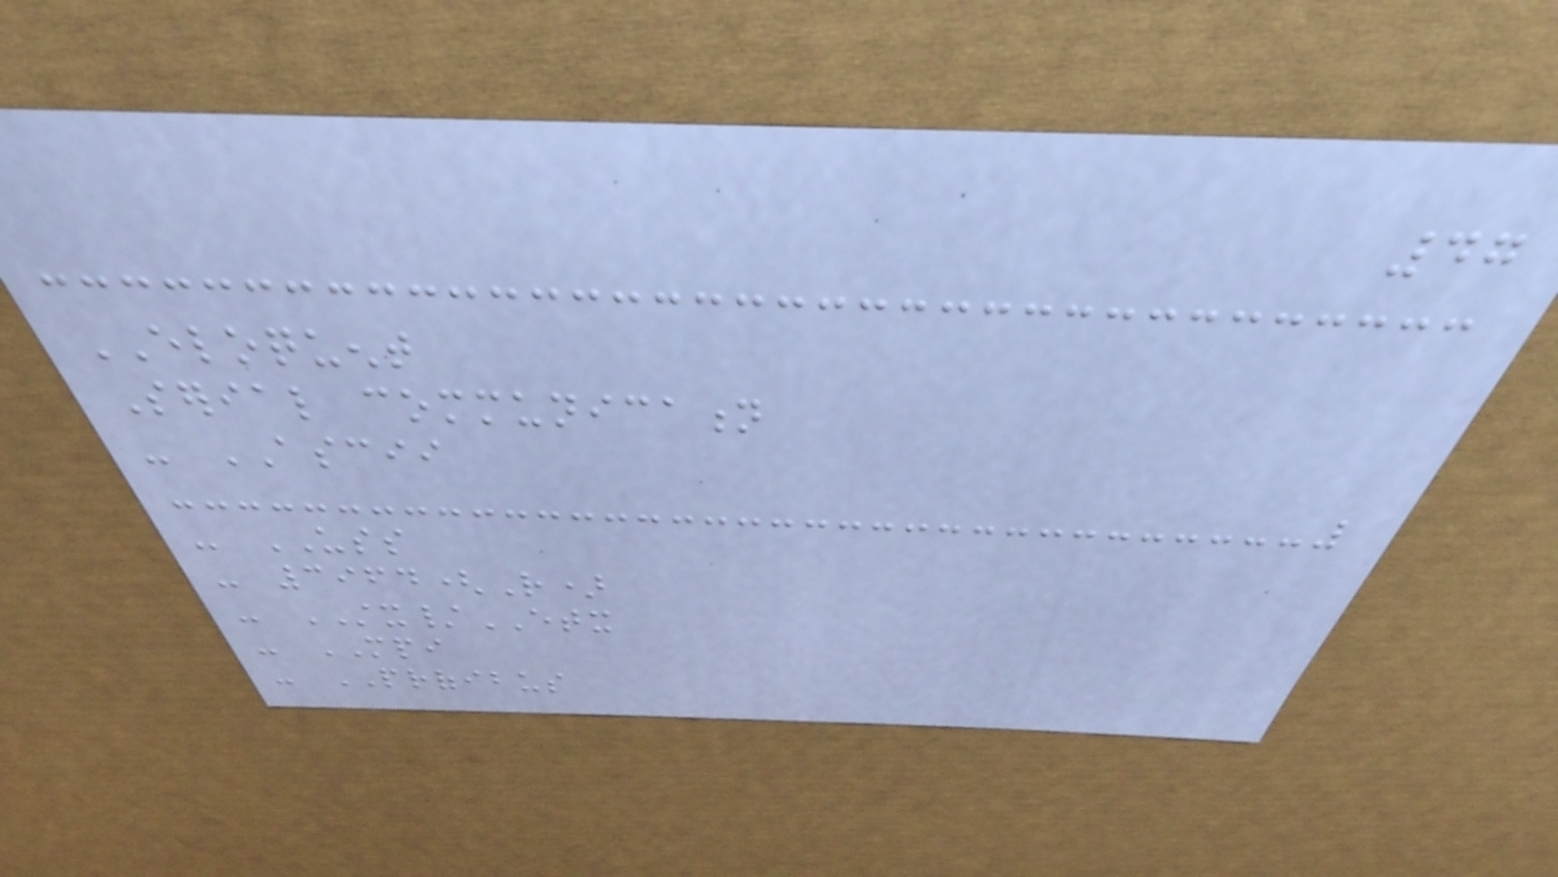47
ELOQUENT
Serial communication
- ASCII
- USS
- 3964(R)
- STX/ETX
- MPI
- PROFIBUS
